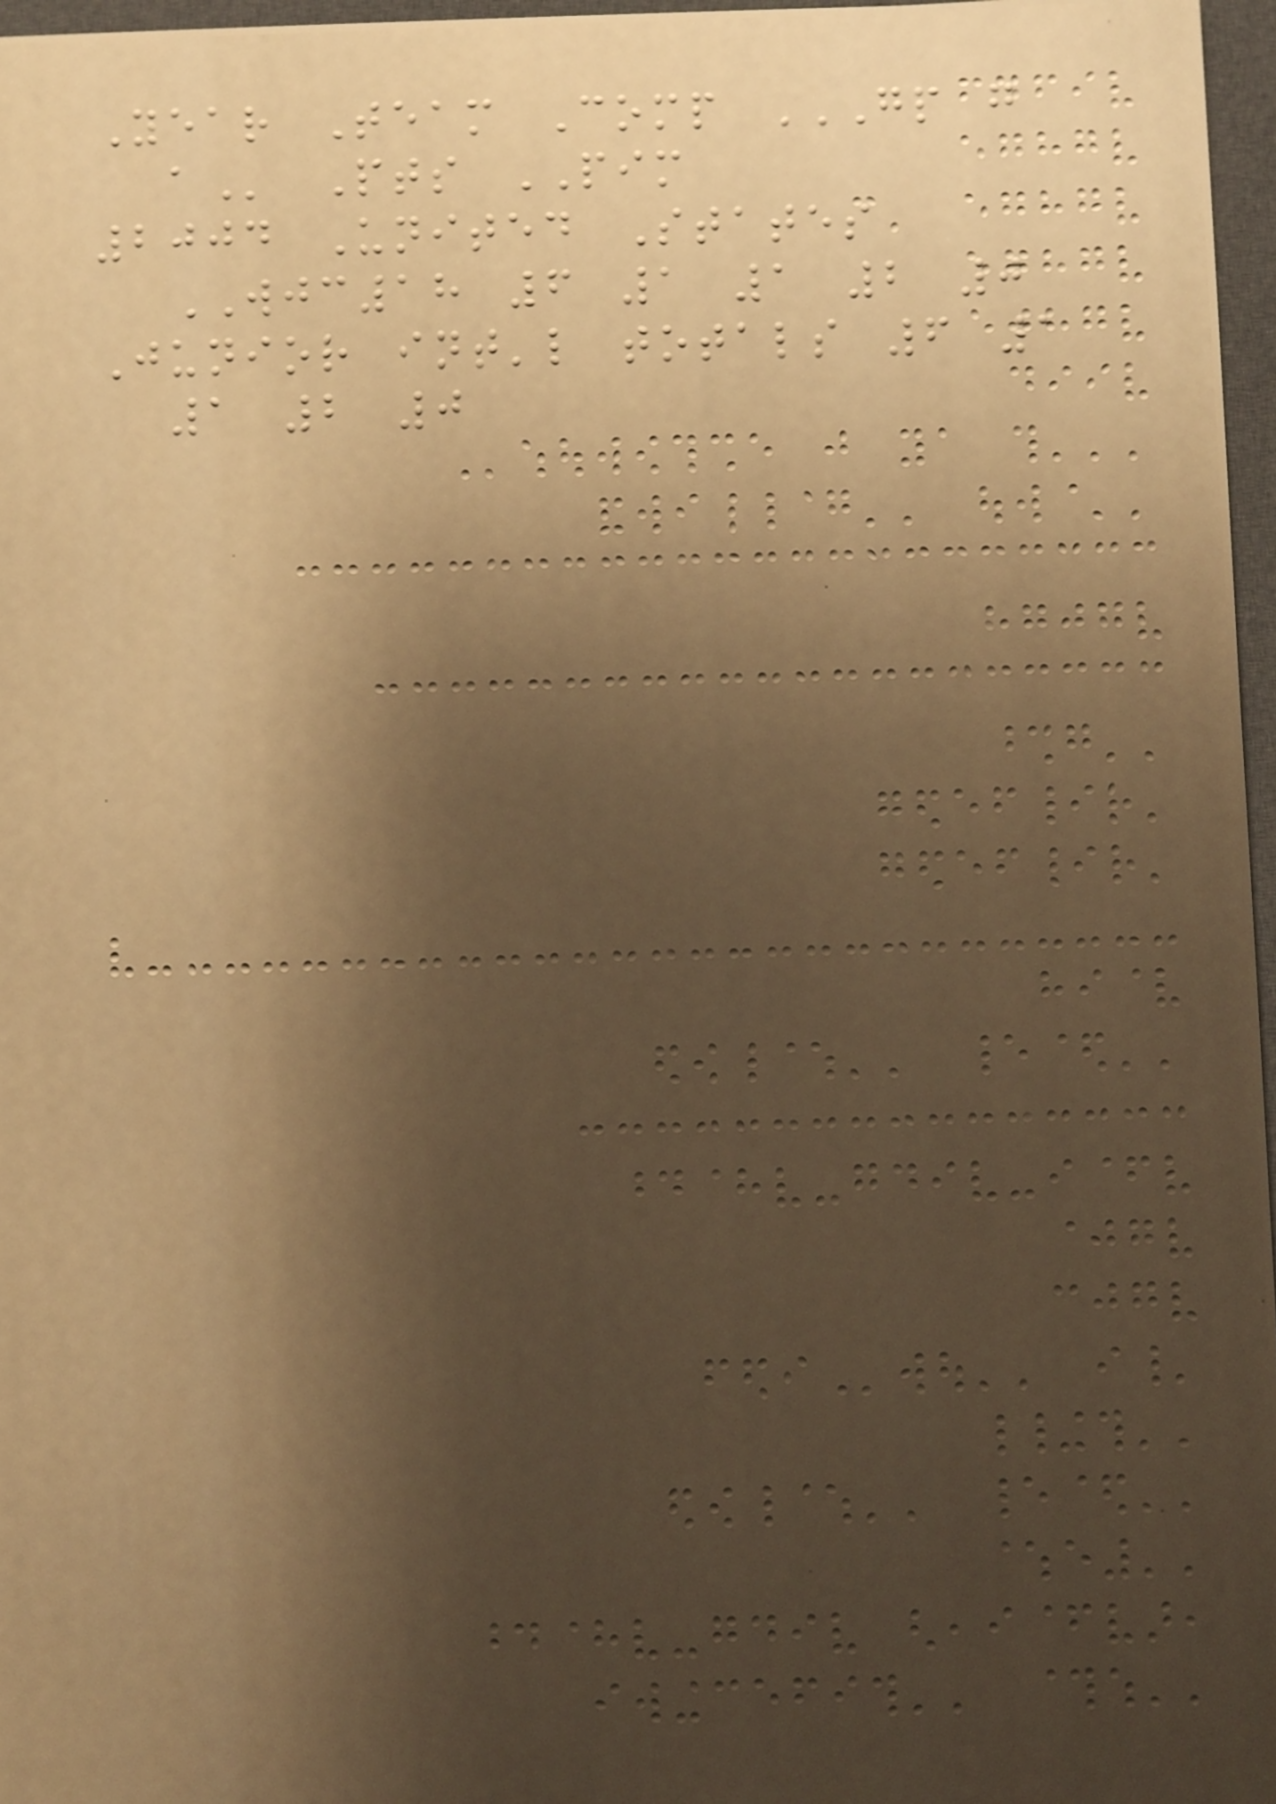Year Team Comp GP G
A Pts PIM
2004 United States
WJC18 6 1 1 2 0
Junior int'l totals 6 1
1 2 0
